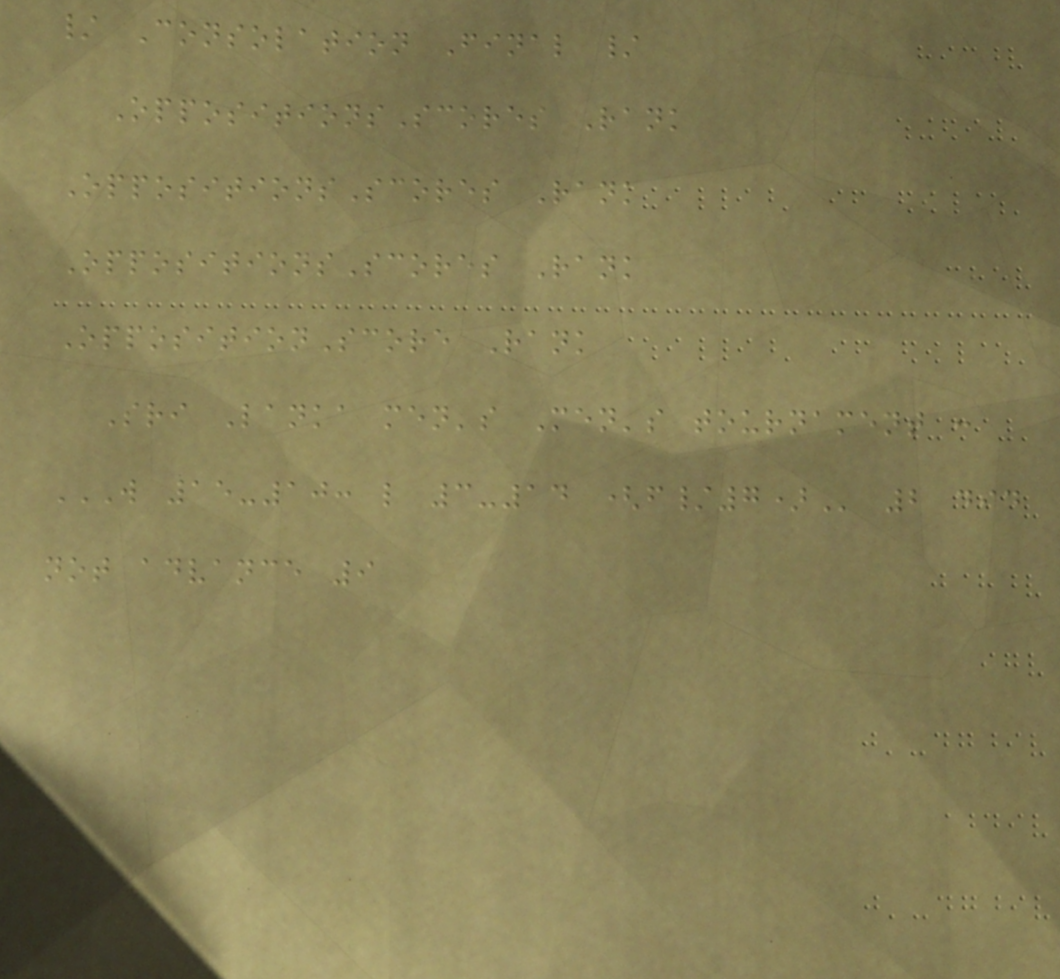/ Consolation Final /
OppositionsScores Rank
OppositionsScores Rank
OppositionsScores Rank
OppositionScore Rank
Sri Lanka men's Men's tournament :
W 15-10: L 3-14 (F/7) 2 did
not advance 9
